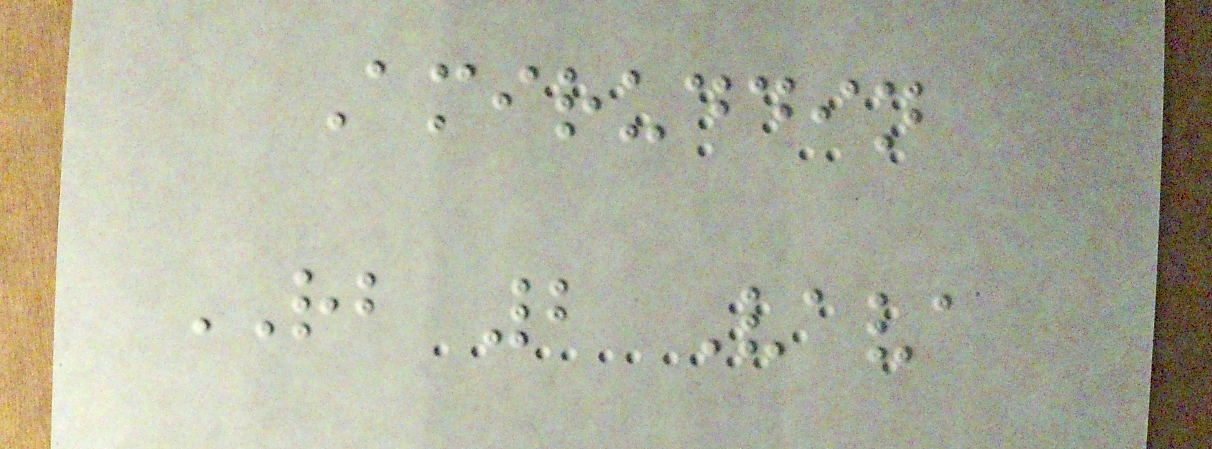Amiruddin
RB 2 Vava
